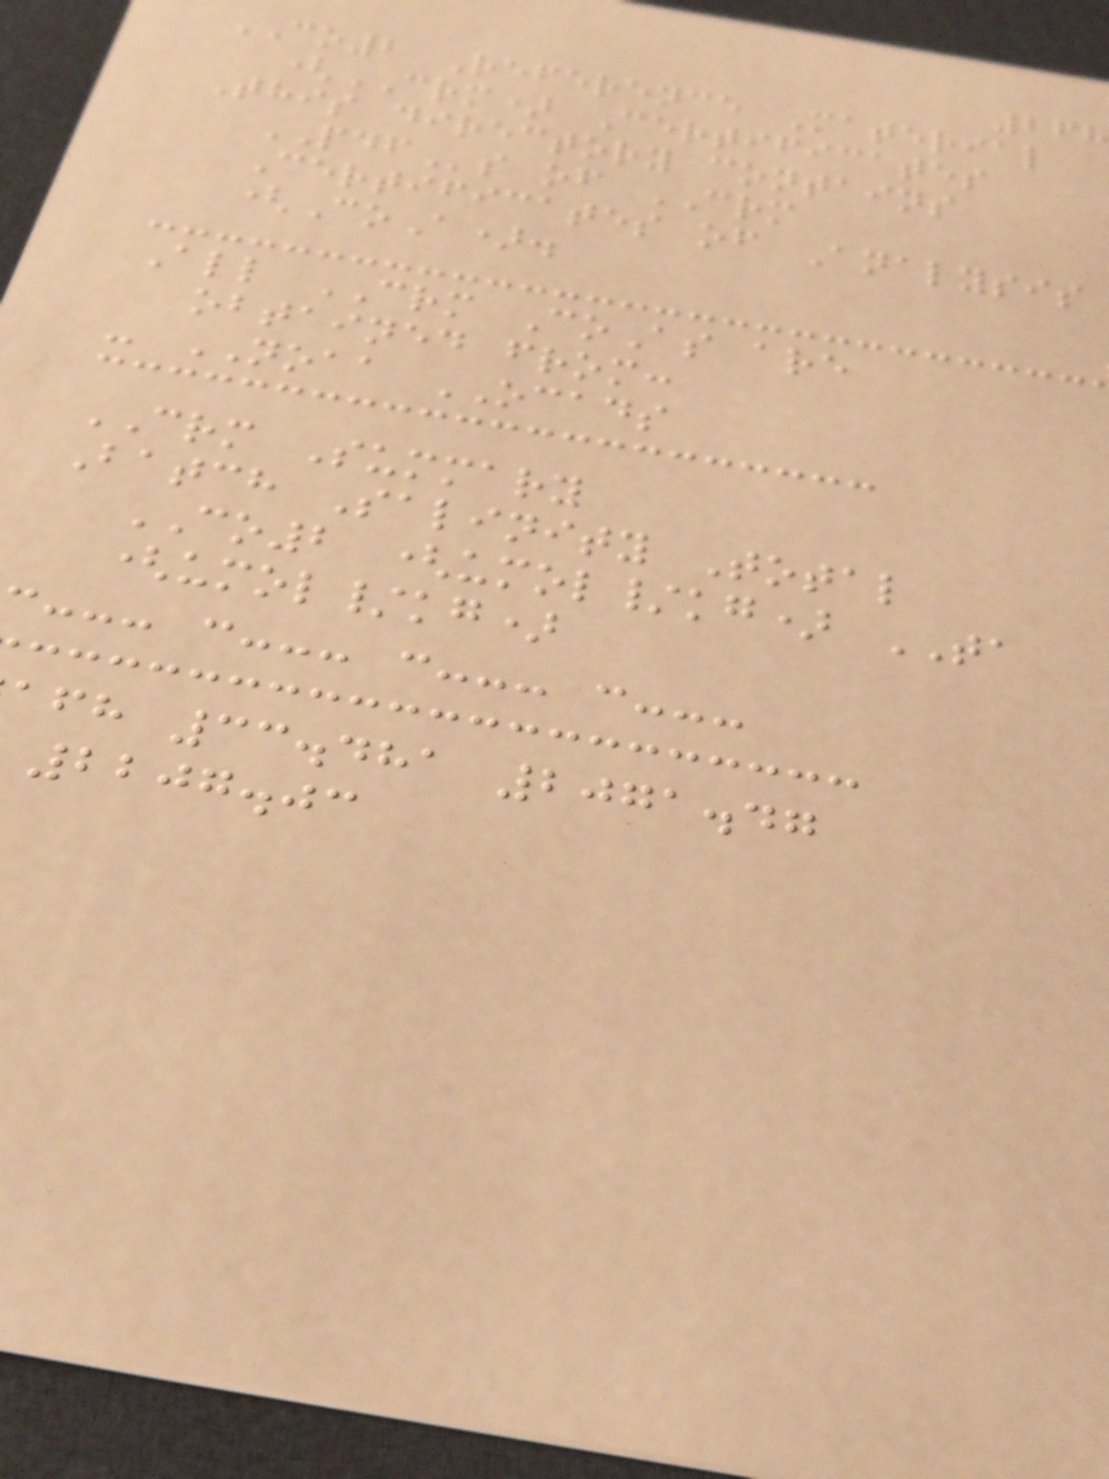268
CO2 Reference Material
(CRM) Certificates
This directory contains
PDFs of CRM
Certificates of Analysis
(CoA).
All CRM CoAs are
obtained from:
- NOAA OCADS
CRM Summary
Batch Salinity Total
CO2 (umol/kg) TA
(umol/kg)
:--- :--- :--- :---
afh 33.481 2071.47
2207.03
